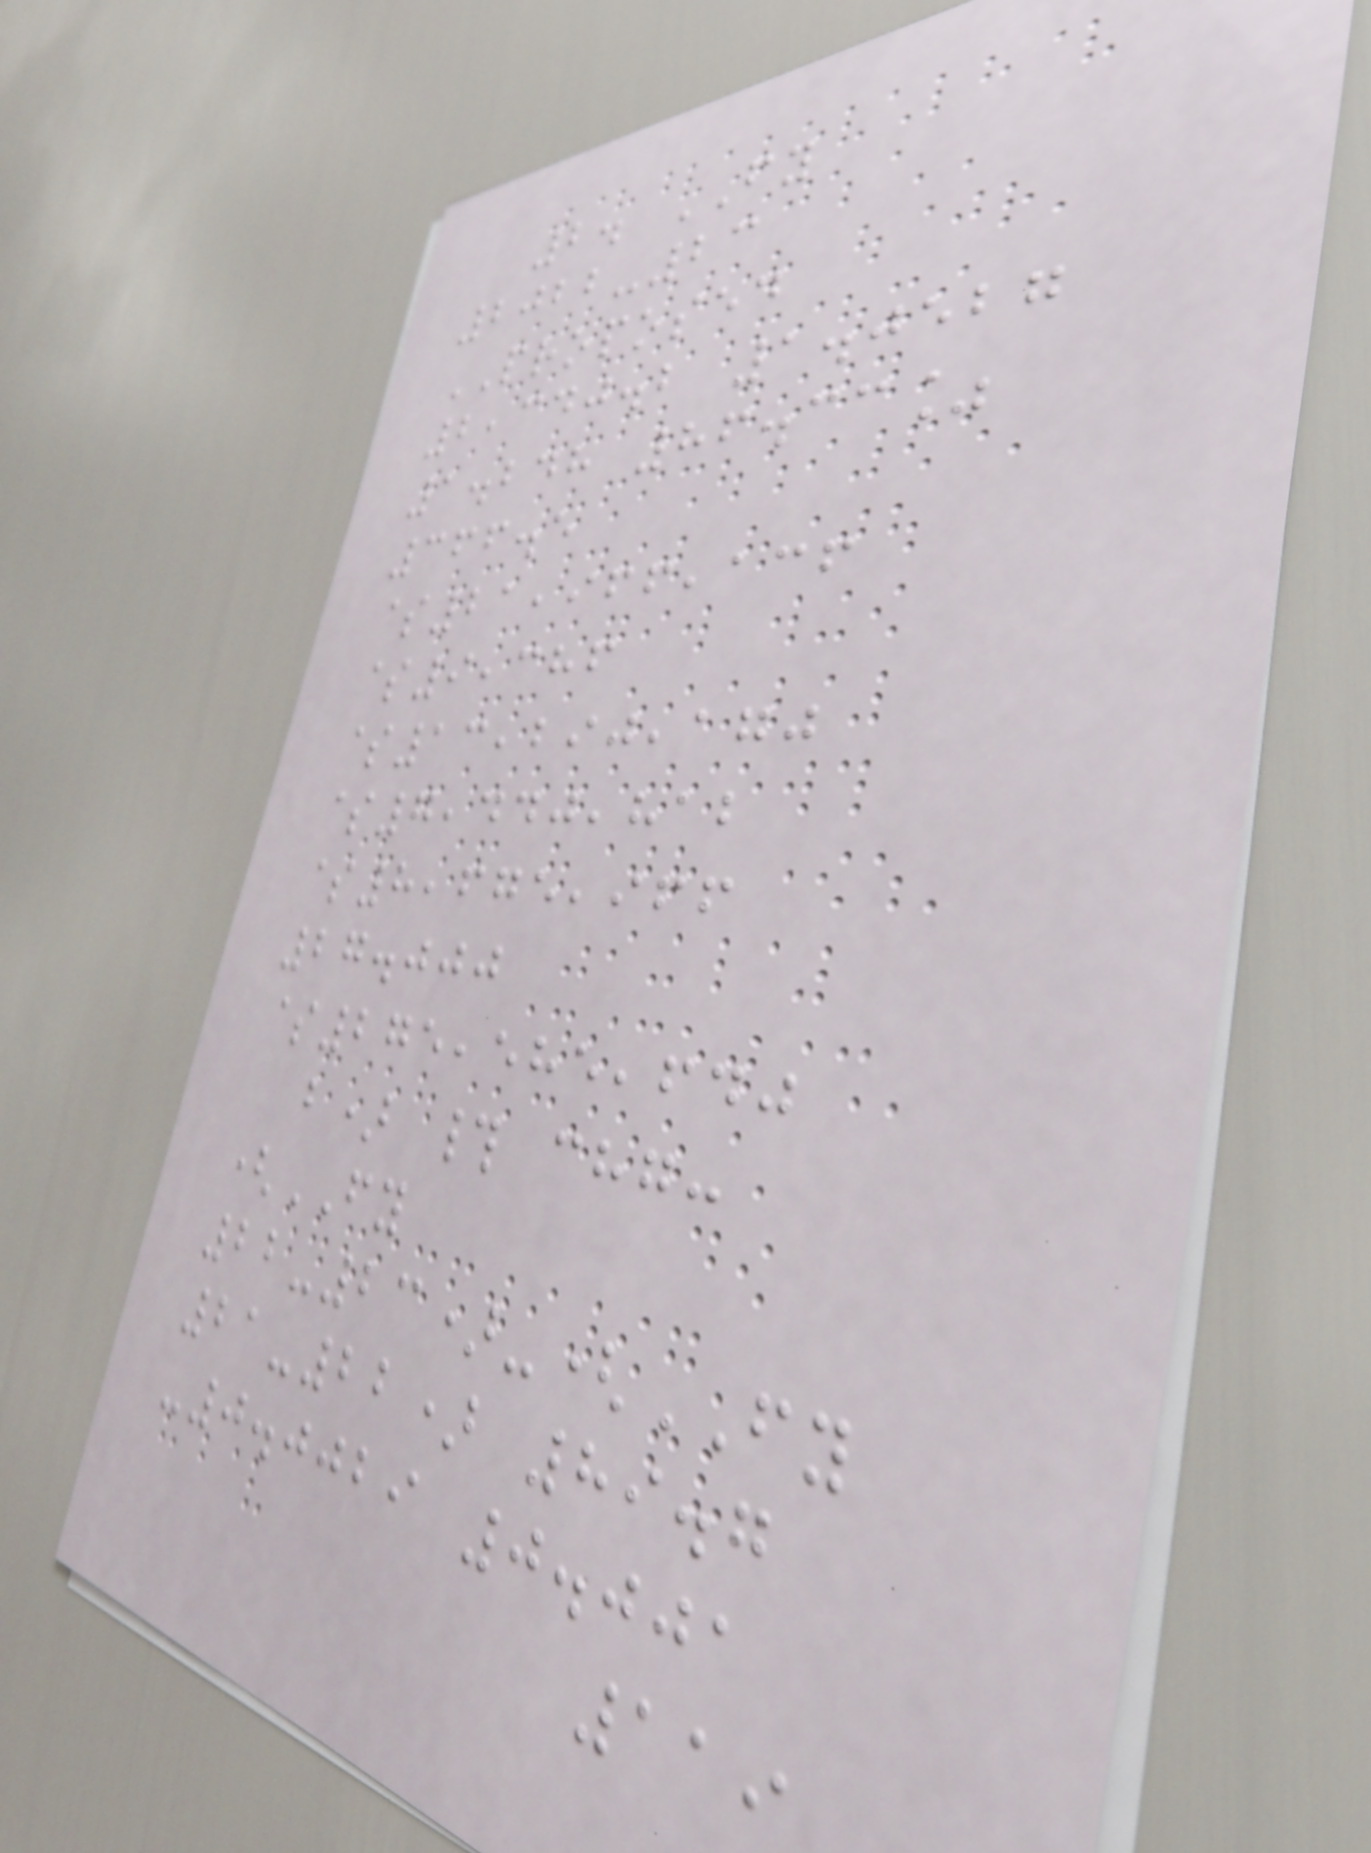2. FY
2022-23
PROPOSED
2,340.2 1.0527
1.248 86.33%
366.5
$21,966,136
$9,386
$13,290,170
$7,440,812
$8,675,966
27.000
$275,585,640
b) # chg:
(FY
22-23)-(FY
21-22) 89.7
-0.0029 0.001
119
